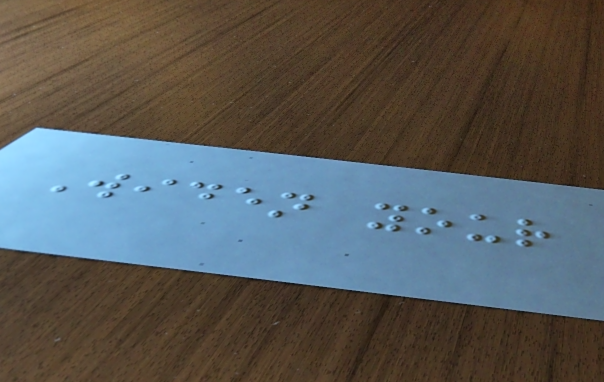Widen your
